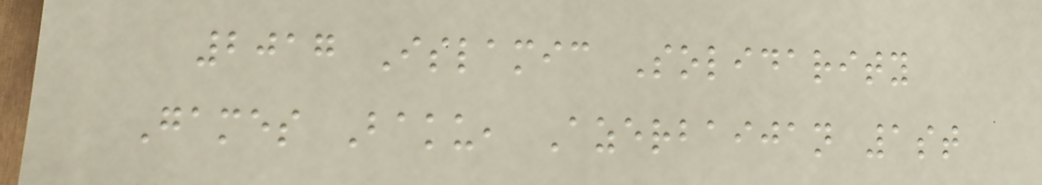2017 Islamic Solidarity
Games Baku, Azerbaijan 1st
